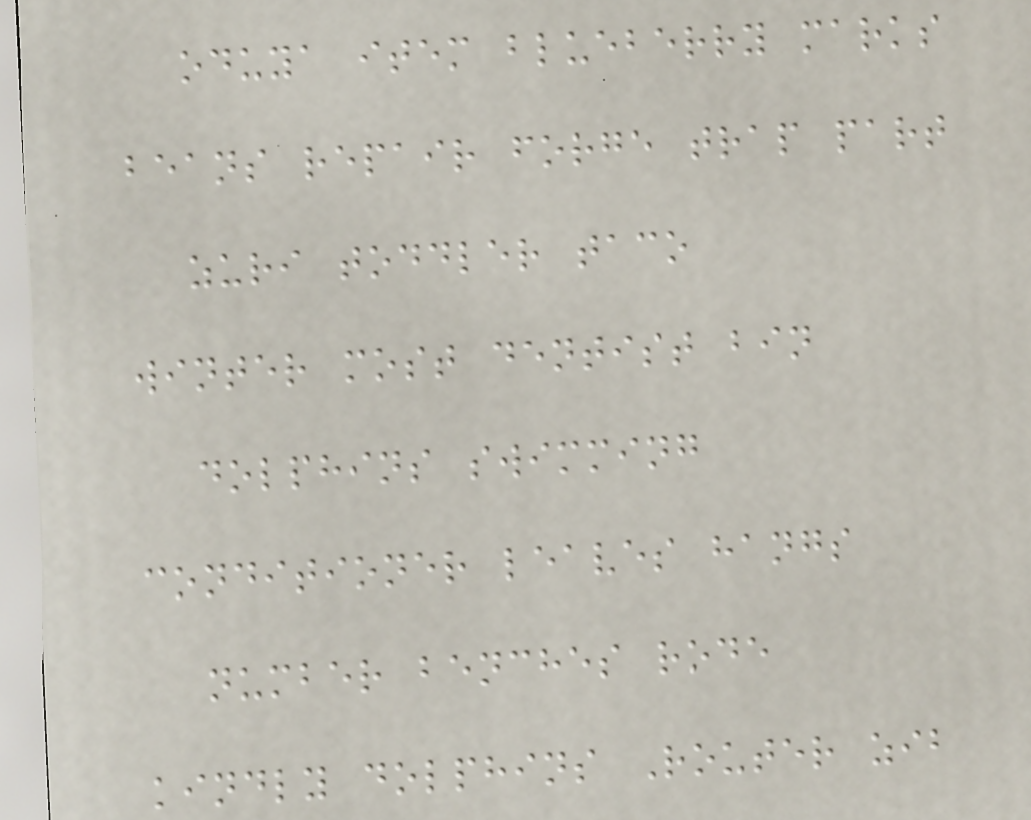oduya item blueberry marks
beans repair forge trap part
zuri toddler taco
winter most dentist bin
dolphins swimming
conditioner leaves hangs
number benches rode
kindly dolphins Router zib
